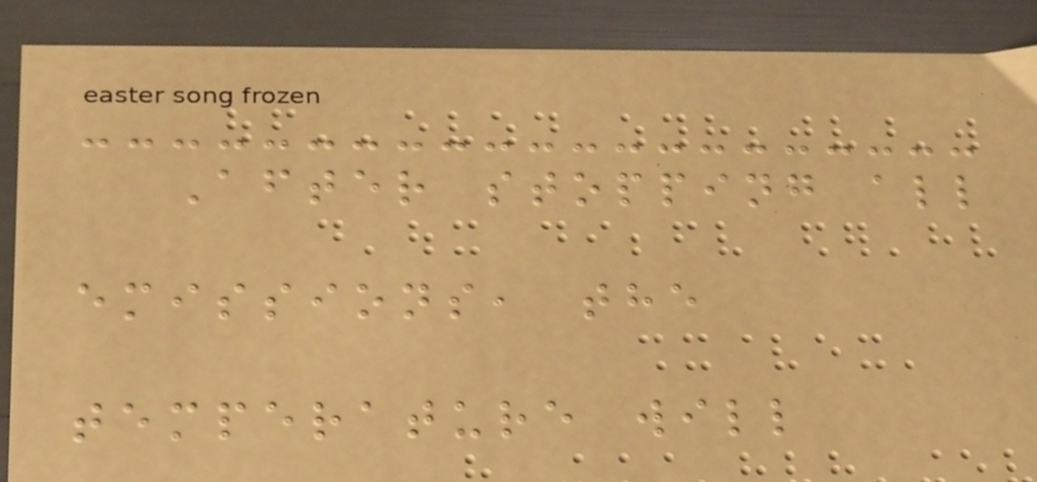After stopping all
emissions, the
temperature will
